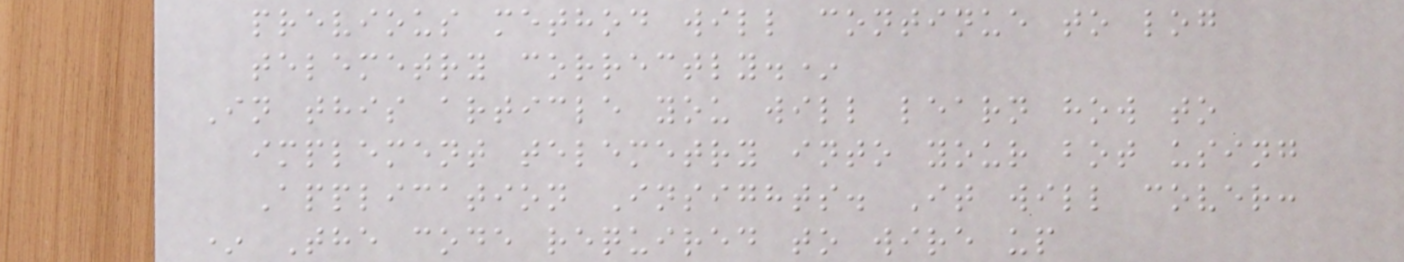previous method will continue to log
telemetry correctly.*
In this article you will learn how to
implement telemetry into your bot using
Application Insights. It will cover:
* The code required to wire up
